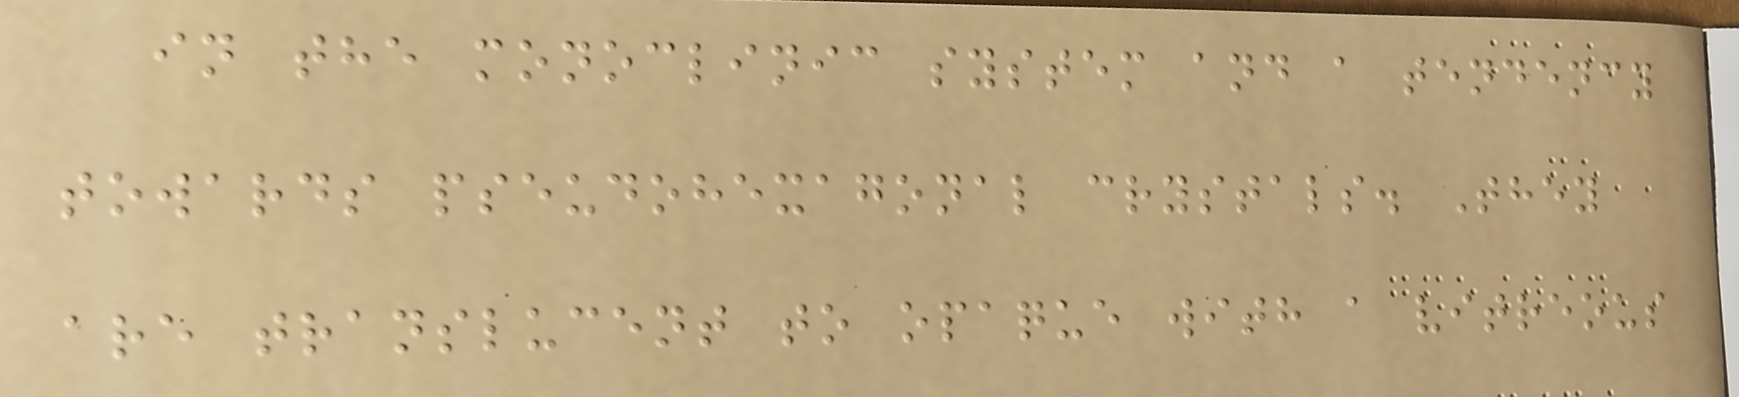in the monoclinic system and a tendency
towards pseudohexagonal crystals. They
are translucent to opaque with a vitreous
